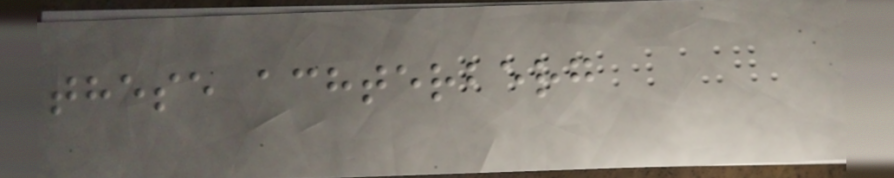these achterberg
